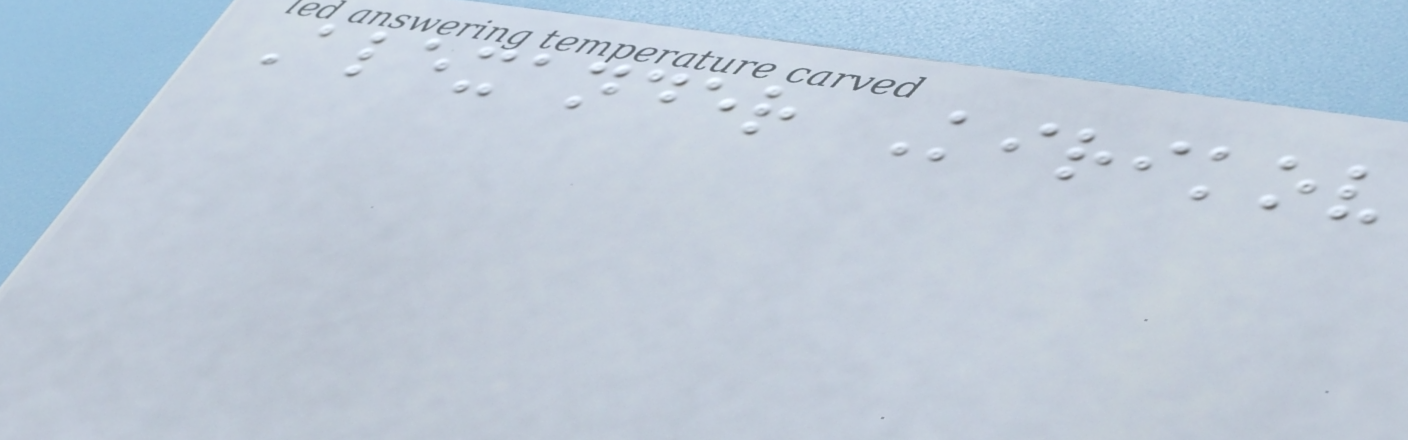Alexander Kirikov
